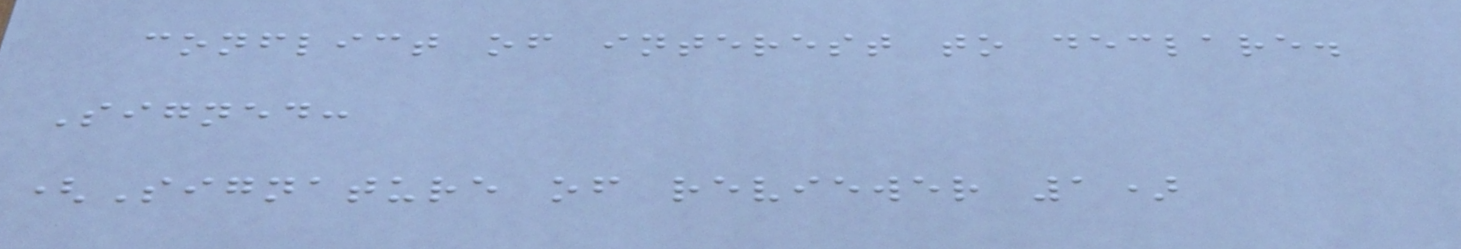conflict of interest to declare.
Signed:
(Signature of reviewer 1)
